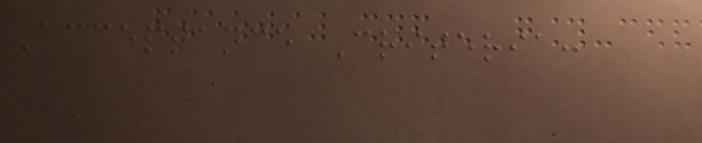Acceptance Criteria:
